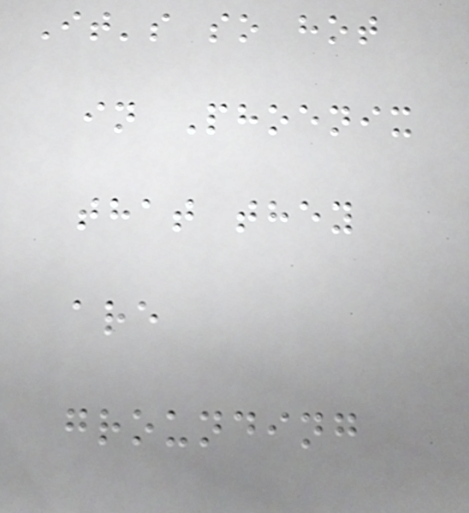It's so hot
in Phoenix
that they
are
grounding
